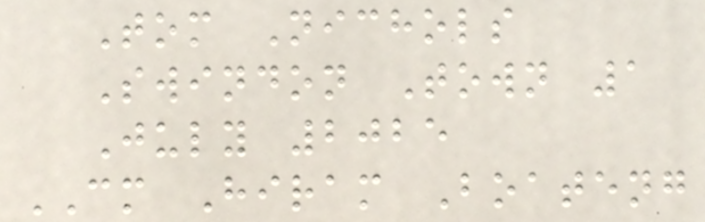Tom Nichols
Swindon Town 1
July 2025
CM Hiram Boateng
